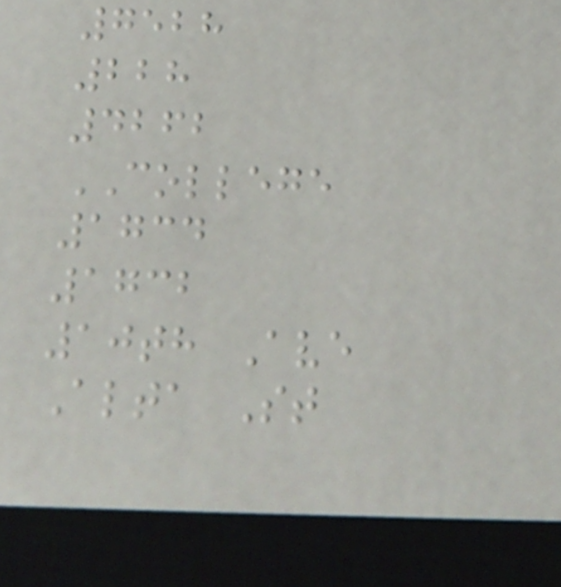7528
228
4262
COLLEGE
1734
1732
10th Ave
Alta St
